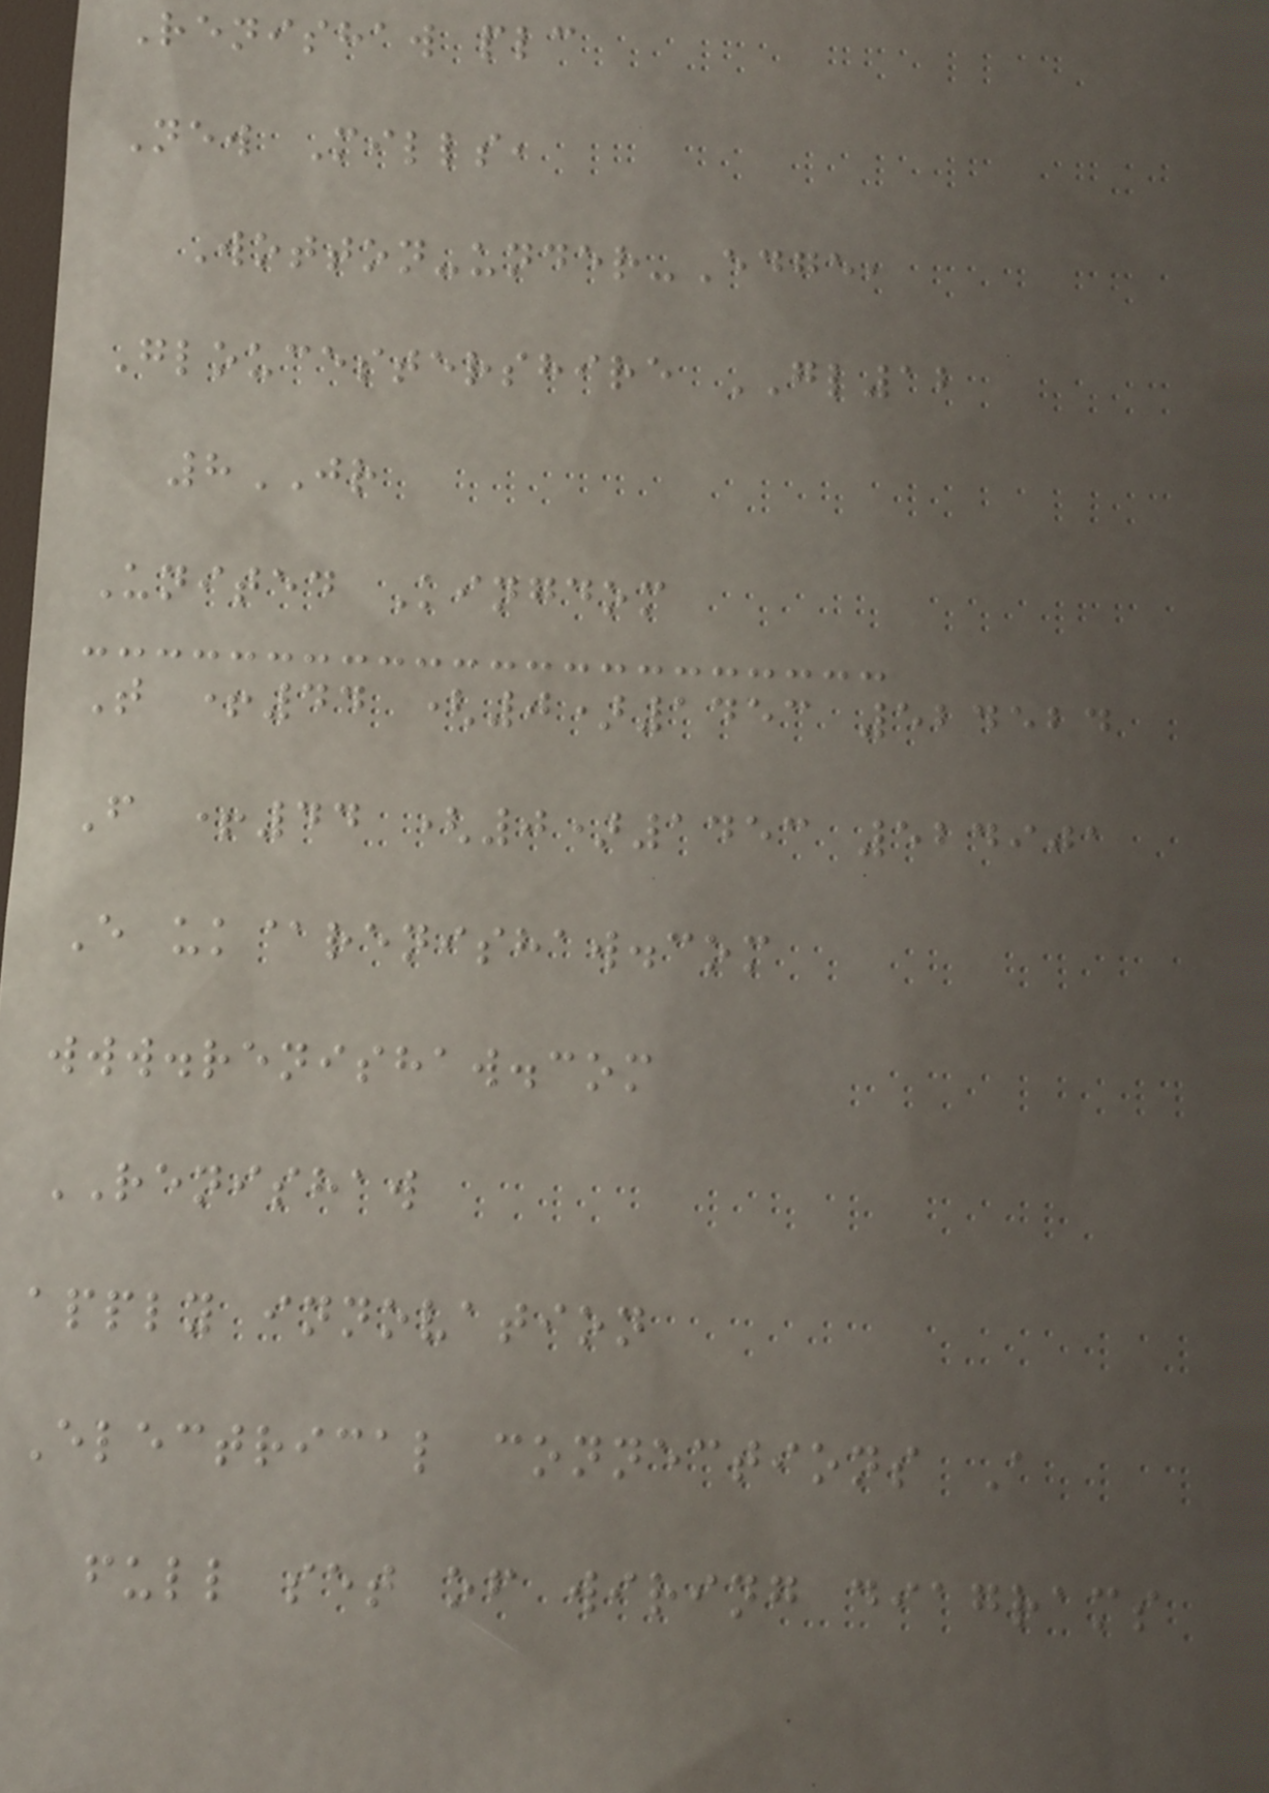Renishaw plc
New Mills,
Wotton-under-Edge,
Gloucestershire GL12
8JR
United Kingdom
T +44 (0)1453 524524
F +44 (0)1453 524901
E uk@renishaw.com
www.renishaw.com
RENISHAW
apply innovation
Electrical connections A
full set of wiring diagrams
